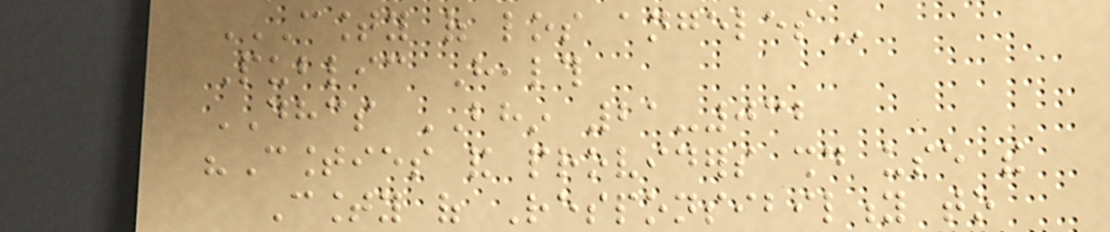COUNTY OF LOS ANGELES
Public Health
DHCS BHIN 21-032
"Counties and providers should use the
County of Responsibility to
